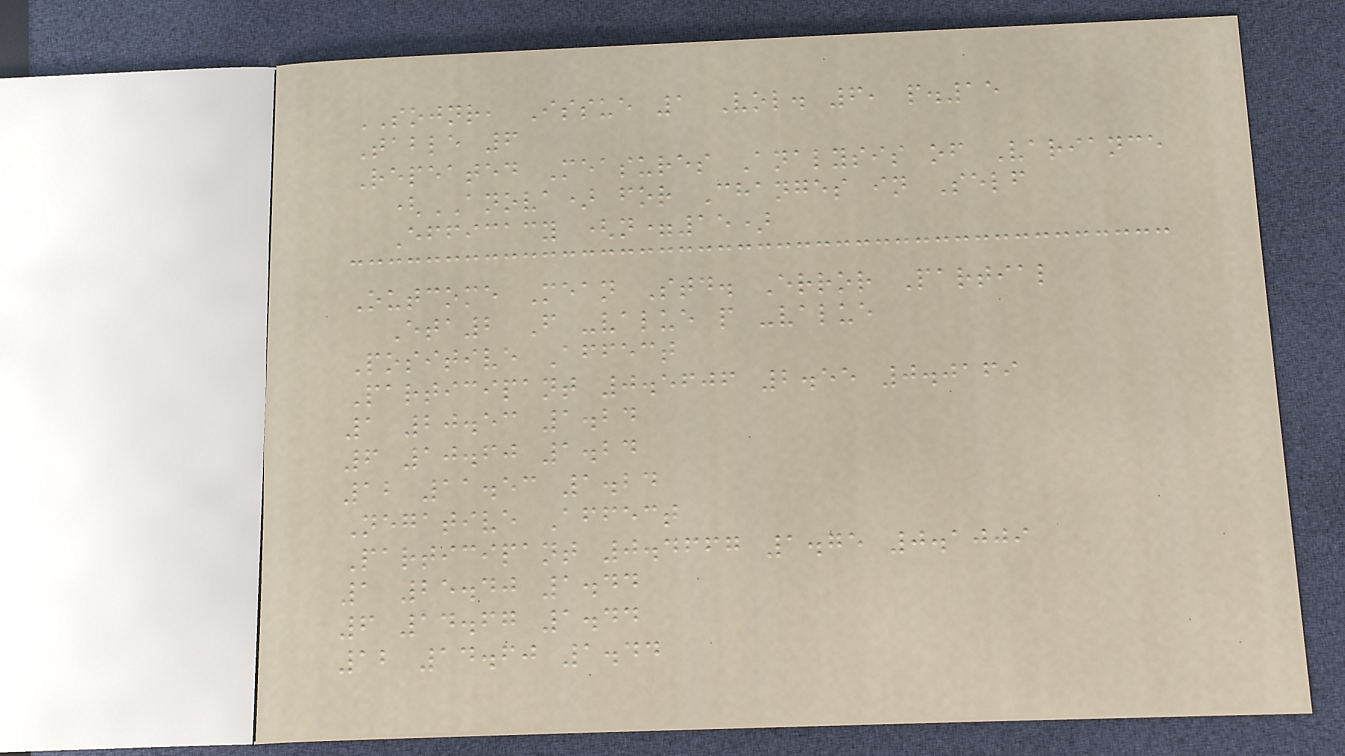SOJNR, Issue 1 Vol. 6, p.15
Table 6
Repeated Measures Analysis of Variance
(ANOVA) for Changes in Self
Efficacy (n=15)
Outcome Mean Std. Error Partial
Eta2 F -value p -value
Positive Affect
Participant 0.5606 2.55 0.0169
1 20.53 1.24
6 10.60 1.24
12 11.53 1.24
Negative Affect
Participant 0.4667 1.75 0.1009
1 25.40 1.44
6 14.67 1.44
12 14.60 1.44
